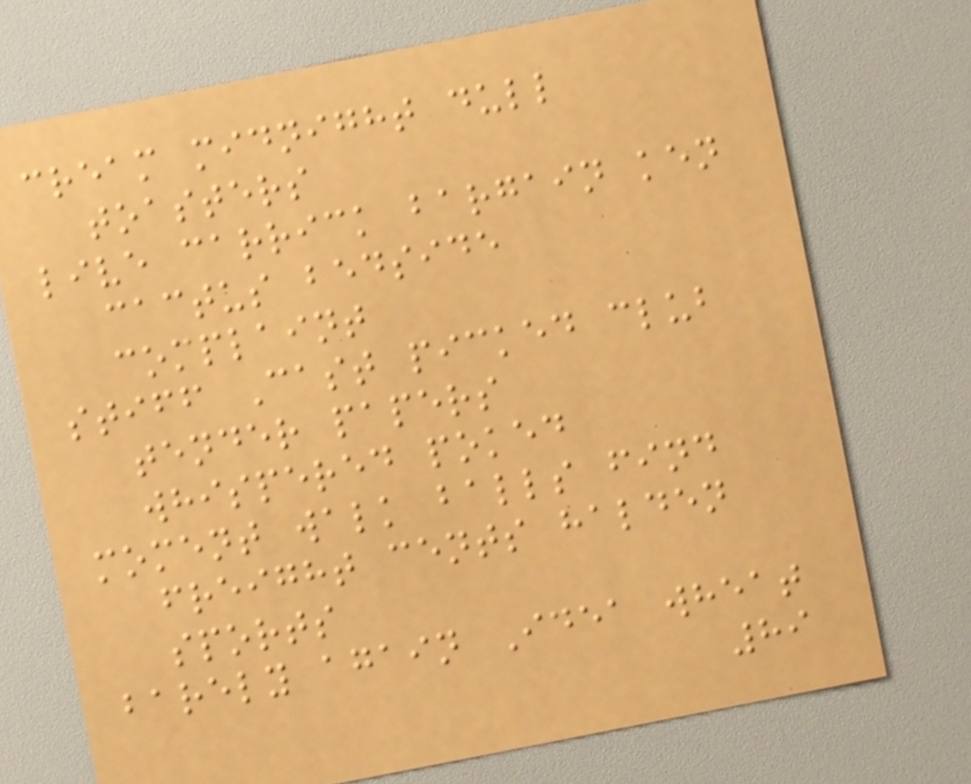cream midnight dull
toasters
live carrick bargain ken
cactus bedside
complaint
stiff Cast picked club
tender papers
whispered poked
moment walk balls find
freight cents halden
sports
barely again Idea wheat
89
